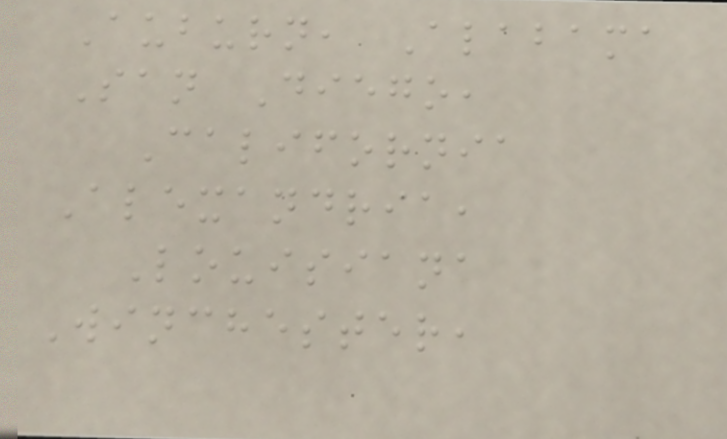Auburn, Alabama
San Diego,
California
Alexandria,
Louisiana
Winchester,
